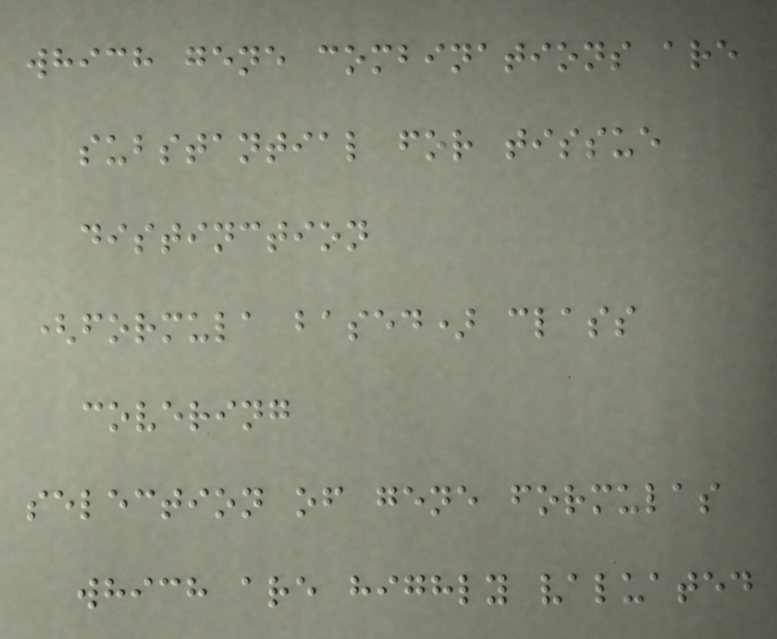which gene combinations are
substantial for tissue
distinction
(formula based) class
covering
selection of gene formulas
which are highly valuated
